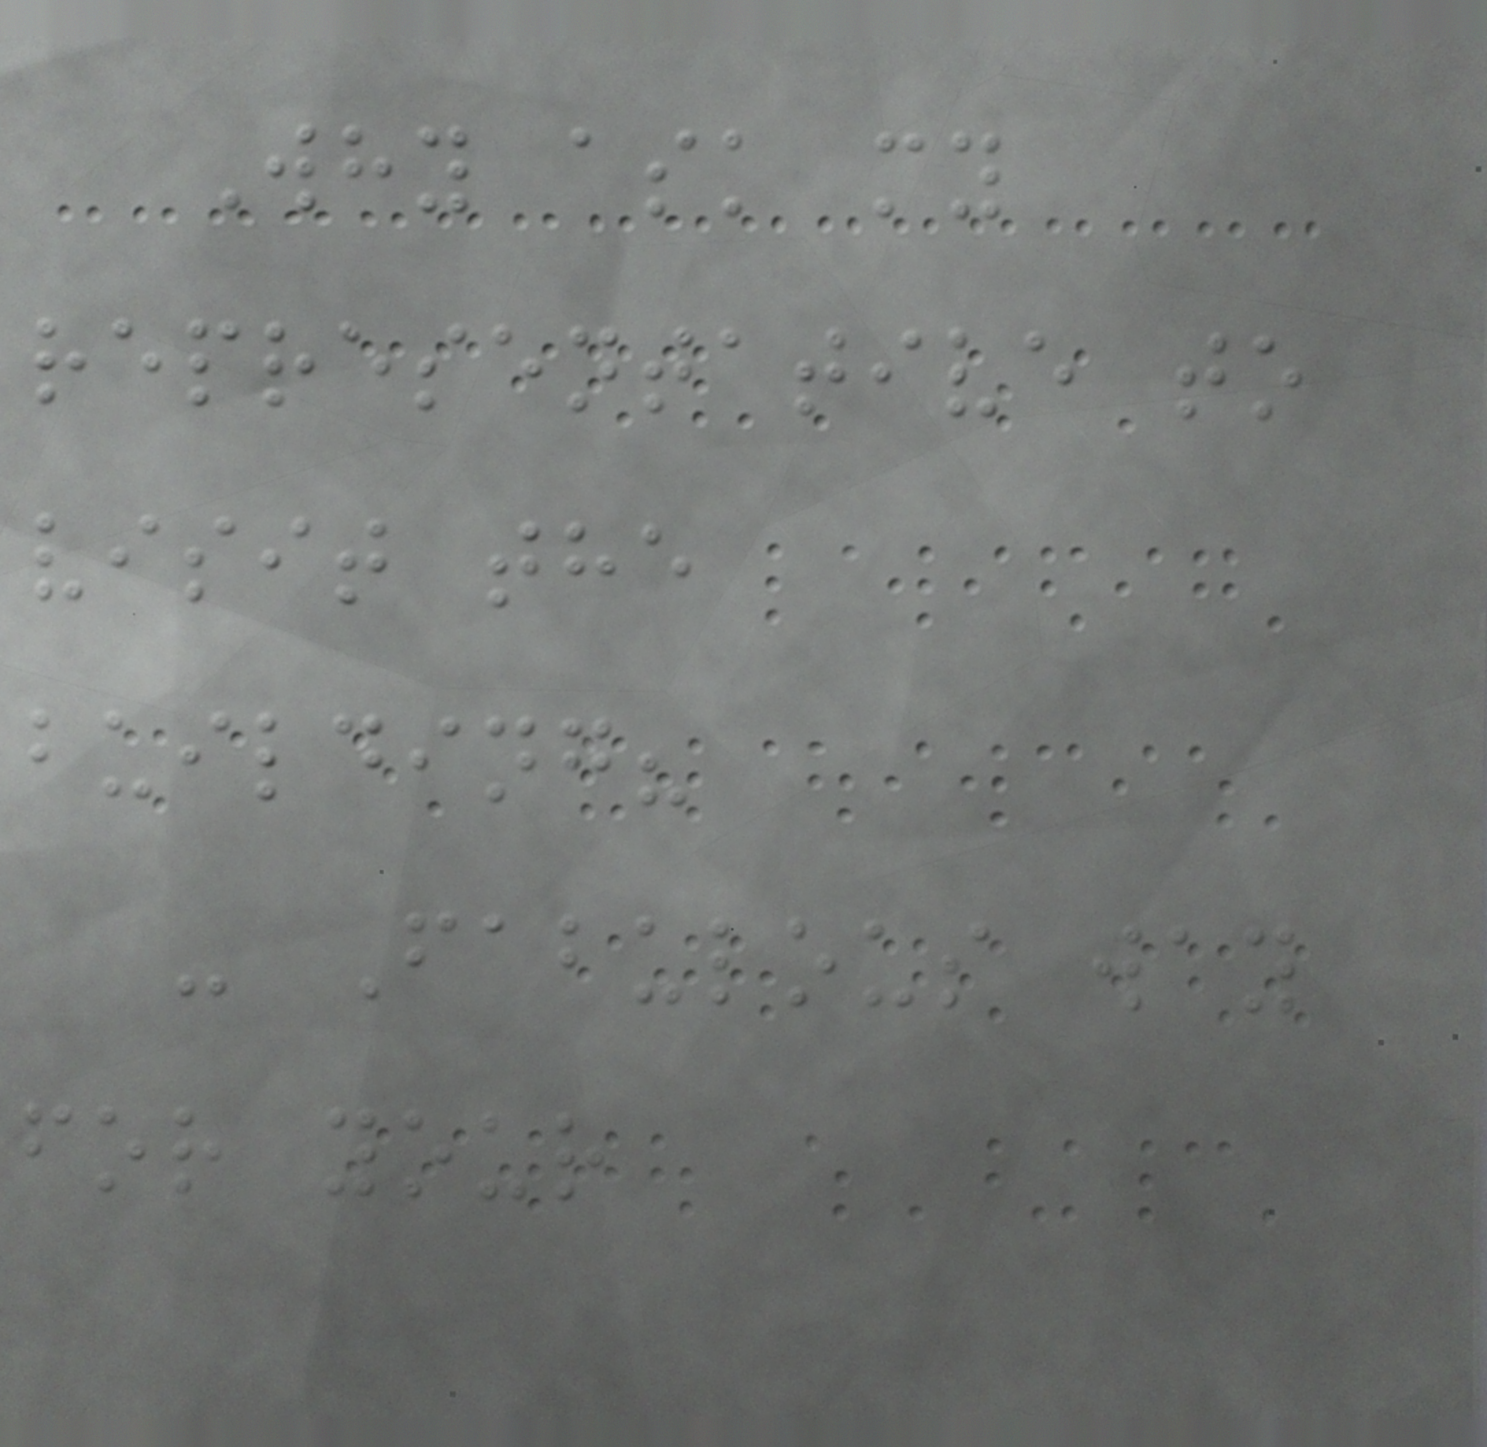Why ask my
representative to
visit the
building?
- Fabulous way
for your
